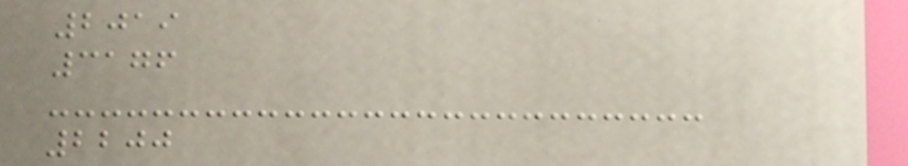2019
3176
2200
